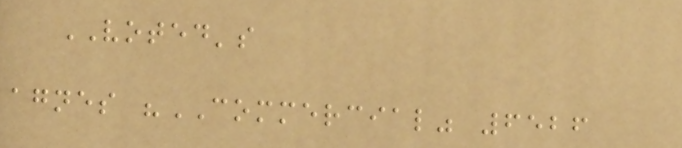VOTED's
agnes "COMMERCIAL" 6526
